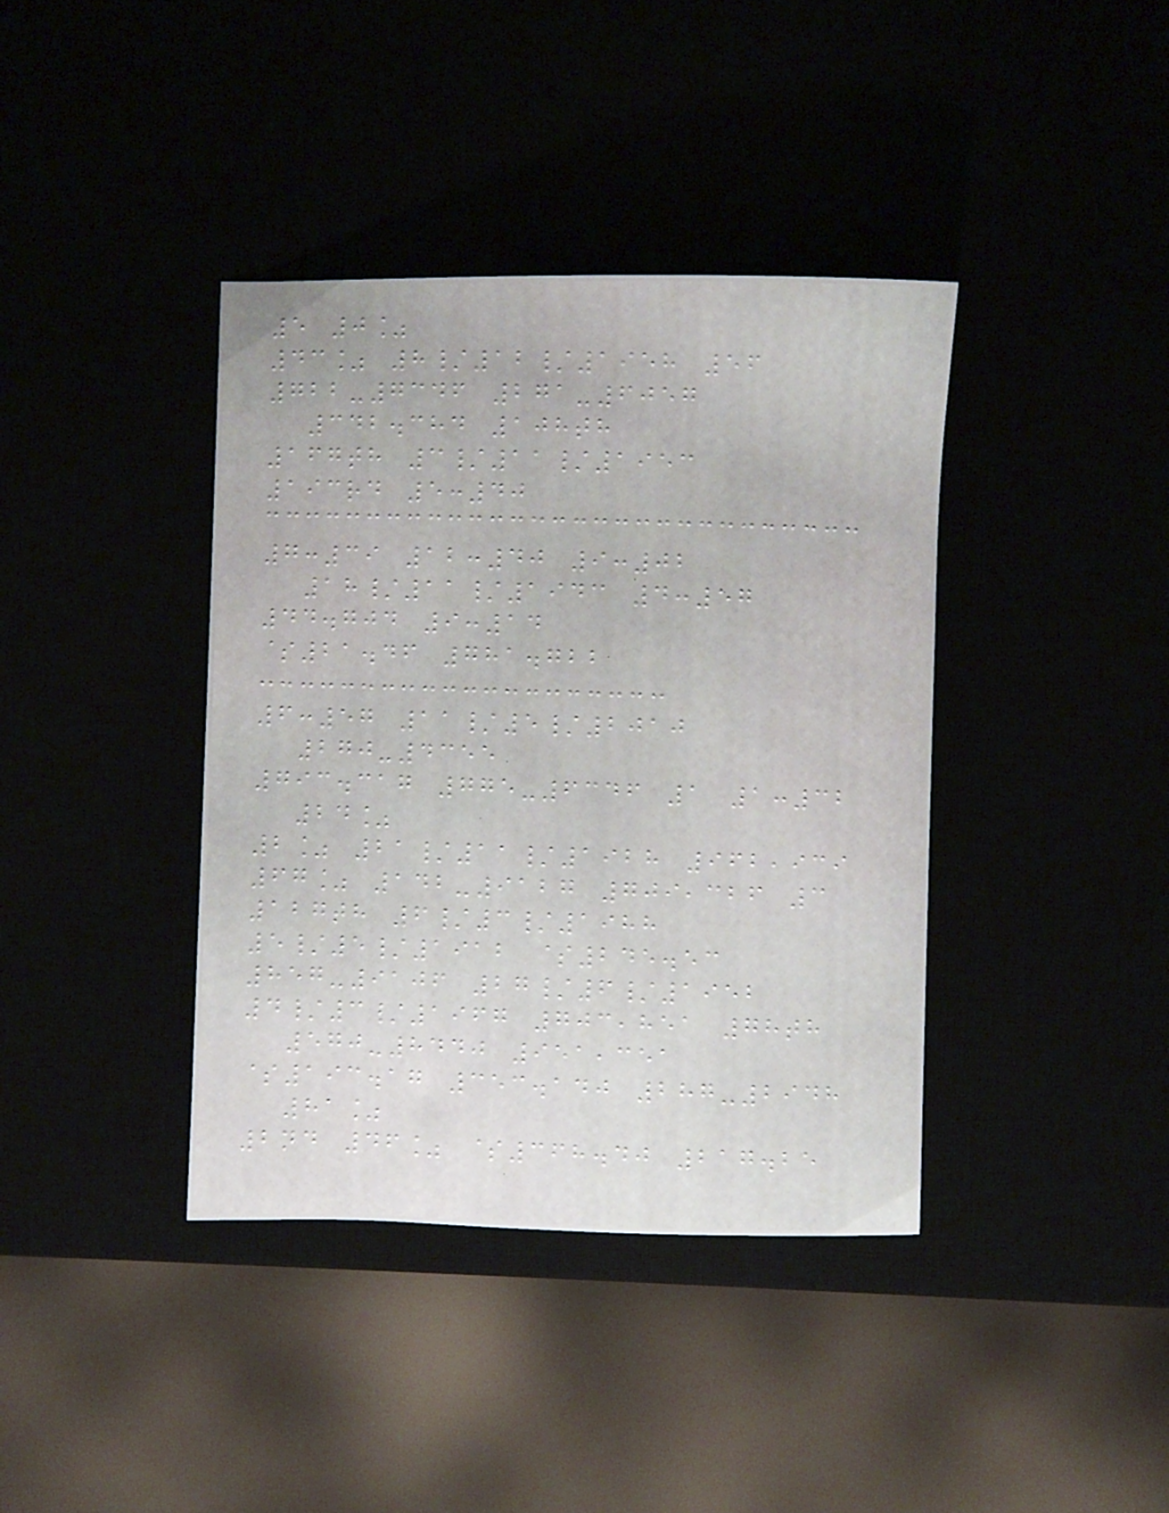5 0%
43% 8/12/1958 56
722-7346 271-6057
342.384 108th
167th 3/11/1953
193rd 5:40
7:39 12:40 9:02
18/11/1943 4:57
44.704 9:14
$21.46 781.722
6:57 11/5/2010
270-4355
793.317 775-6346 1 1:32
24%
2% 21/11/1928 962,939
67% 142-9127 709,326 3
127th 6/3/1988
5/5/1912 $245.53
857-9106 27/6/1952
4/3/1967 703,851 78th
570-8440 951,351
$193.17 353.140 287-2948
81%
2nd 46% $368.40 217.25
